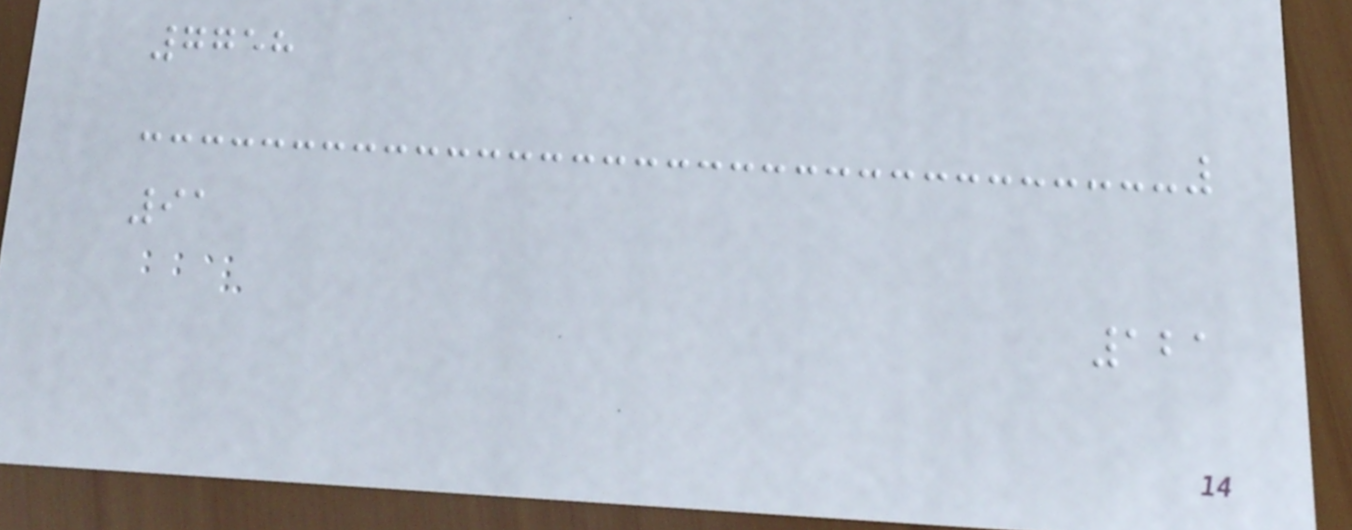7758
91
121
